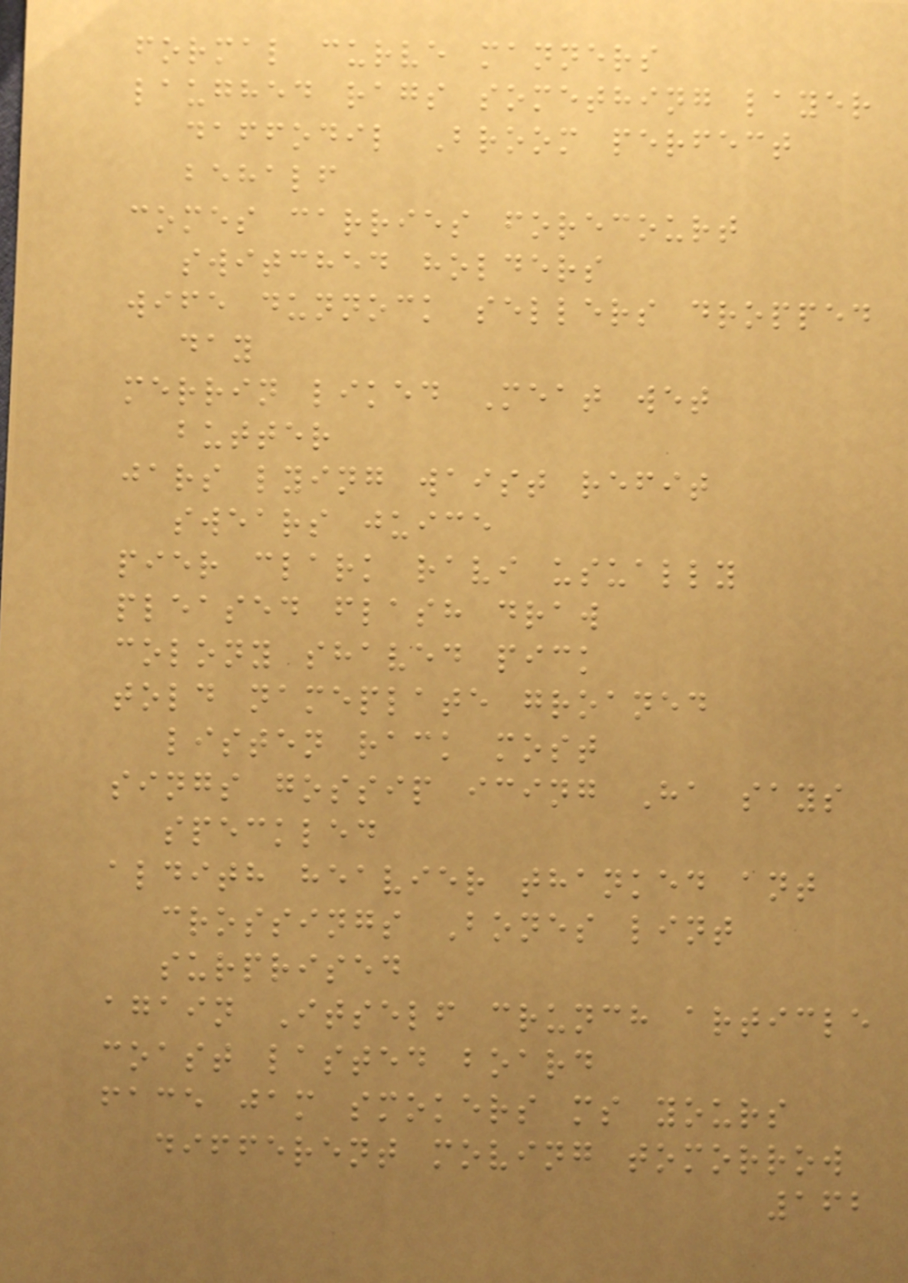formal curve manners
laughed rags something layer
daffodil Broom perfect
behalf
comes carries forecourt
switched holders
wife dunnock sellers dropped
day
merrin liked Meat wet
butter
jars lying waist refit
swears juice
pier clark ravi usually
pleased flash draw
colony shaved pick
told nameplate groaned
listen rack most
sings gossip icing Ha says
speckled
aldith heavier thanked ant
crossings Bones lint
surprised
again Itself crunch article
coast lasted board
face jam smokers ms yours
different moving tomorrow
162
